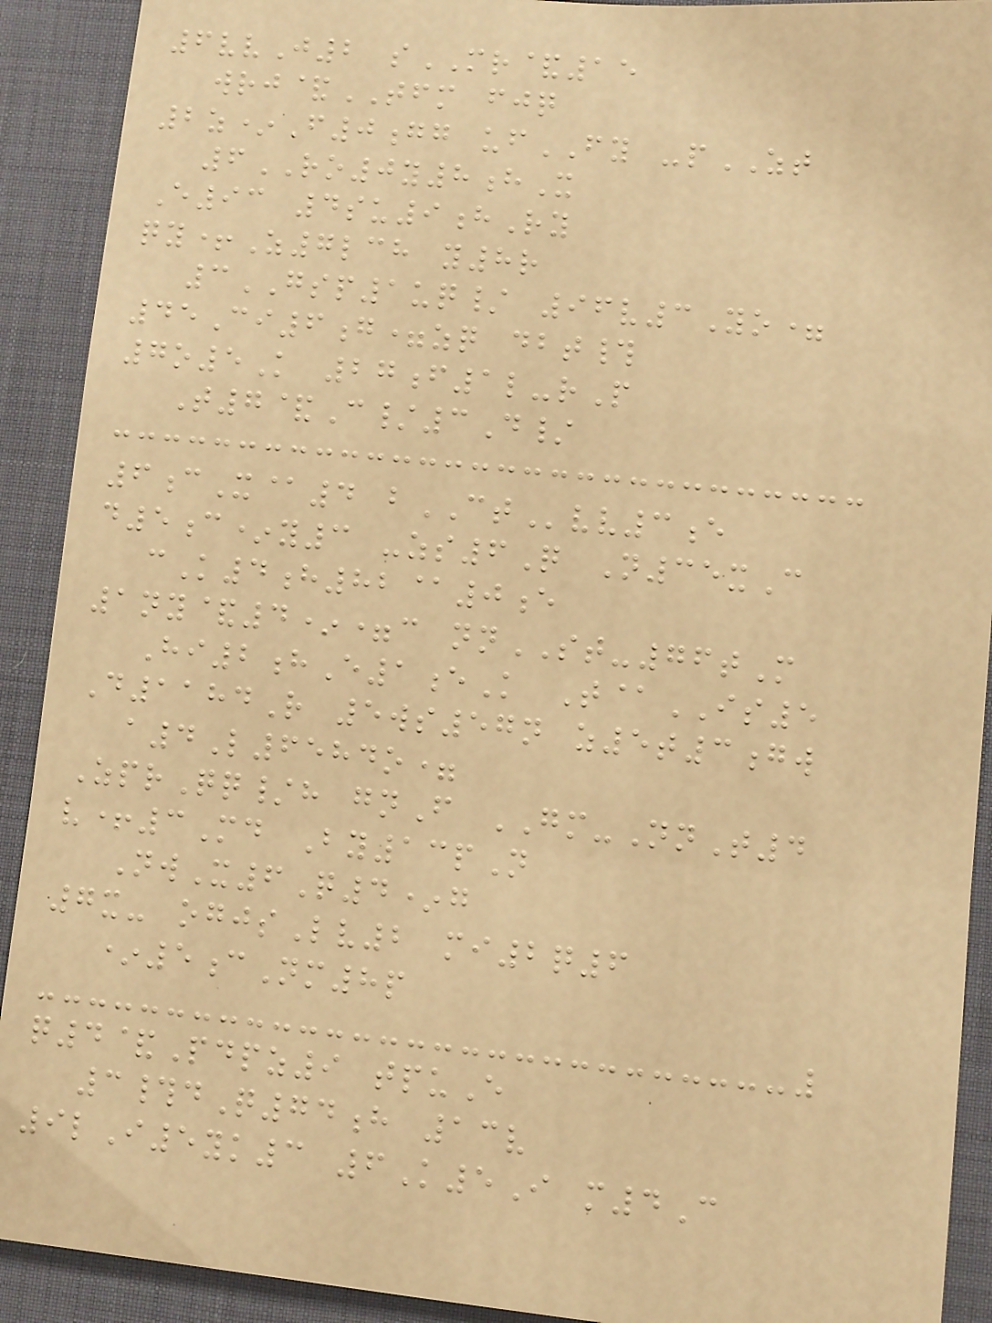6vvJ2 sMR&15
wrj&TFM fjq
2z*F0gg ufFY -pZT
6RO0y8hX
E93 4su9hRy
qy+Z7lch y8r
3GSP1uq/ 96v3Yo=
45Ci6g=zq dbt#
7o5K 27f1l-rP
T7&C/3D/
6cX@4 bCTvv3e
d5c*y3 -zs6Q N35xC
cK4h82@0e
1ny&4*=c nnST-76tM
Hi2hE1eK T@IS5
D1184R 5ws57n z5t3gw
a4L6584o=
ZprQq/h gnF GM-NnT4
v+3Md By13pN
NwX6Q4*g
7x- ogjsLv2 mi2q6
*5cNm8p
q4&Pdpz9 tpuE
3#dQ74h 13v
9lI5yk3 6K5I m4C
